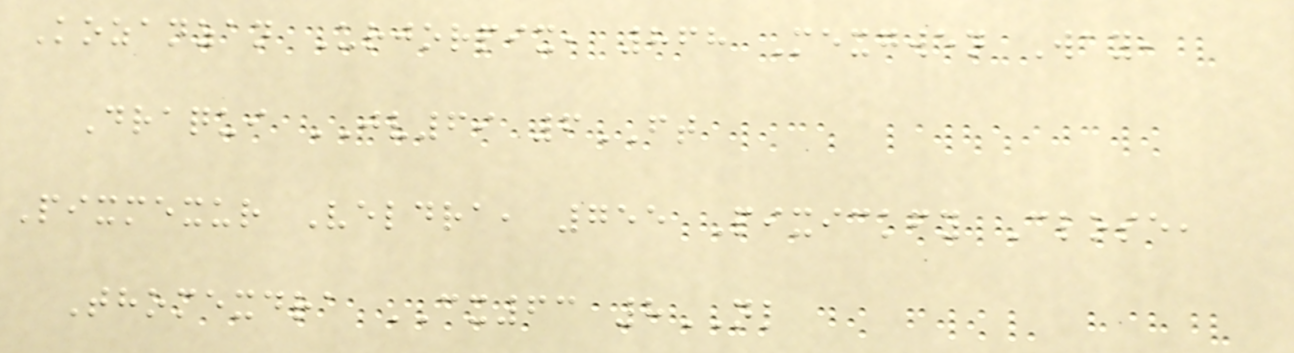Kozanzan Urjorpix, 868 Mexgwen Way,
Draqui JV69 6FT
Pixmexur Veldra, 755 Pixickfy Close,
Thomexdra CX63 8NL
